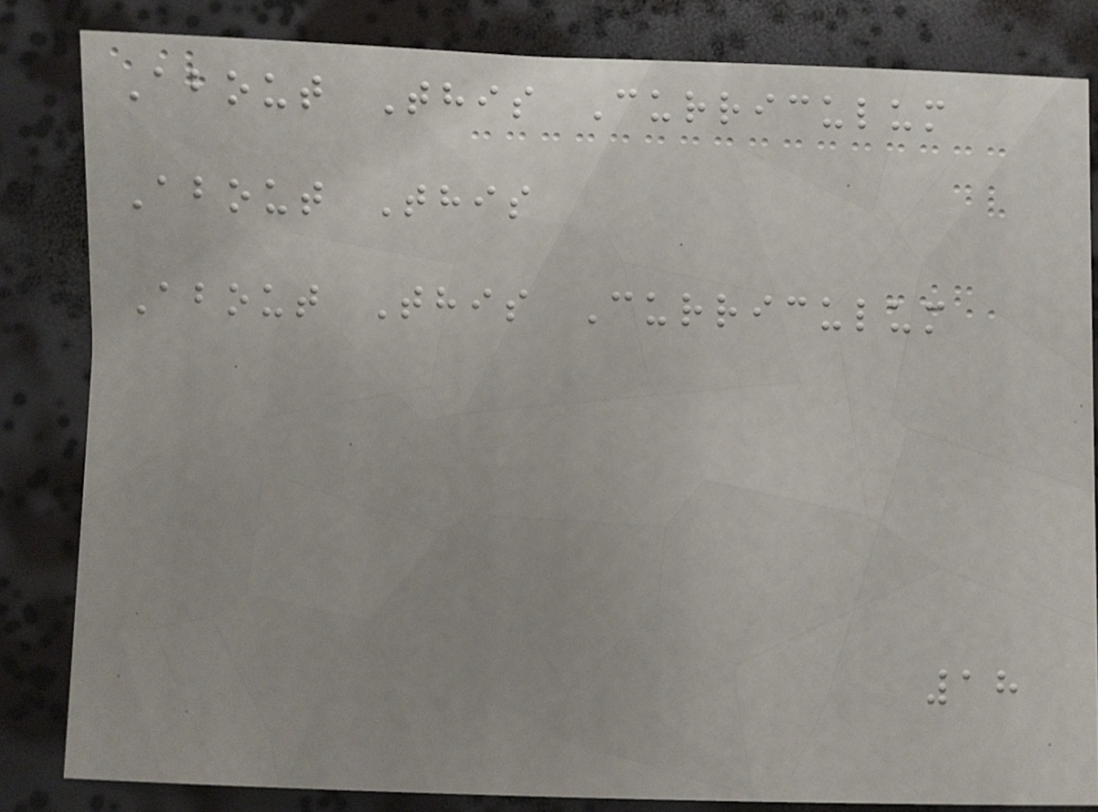About This Curriculum
About This
About This Curriculum
18
